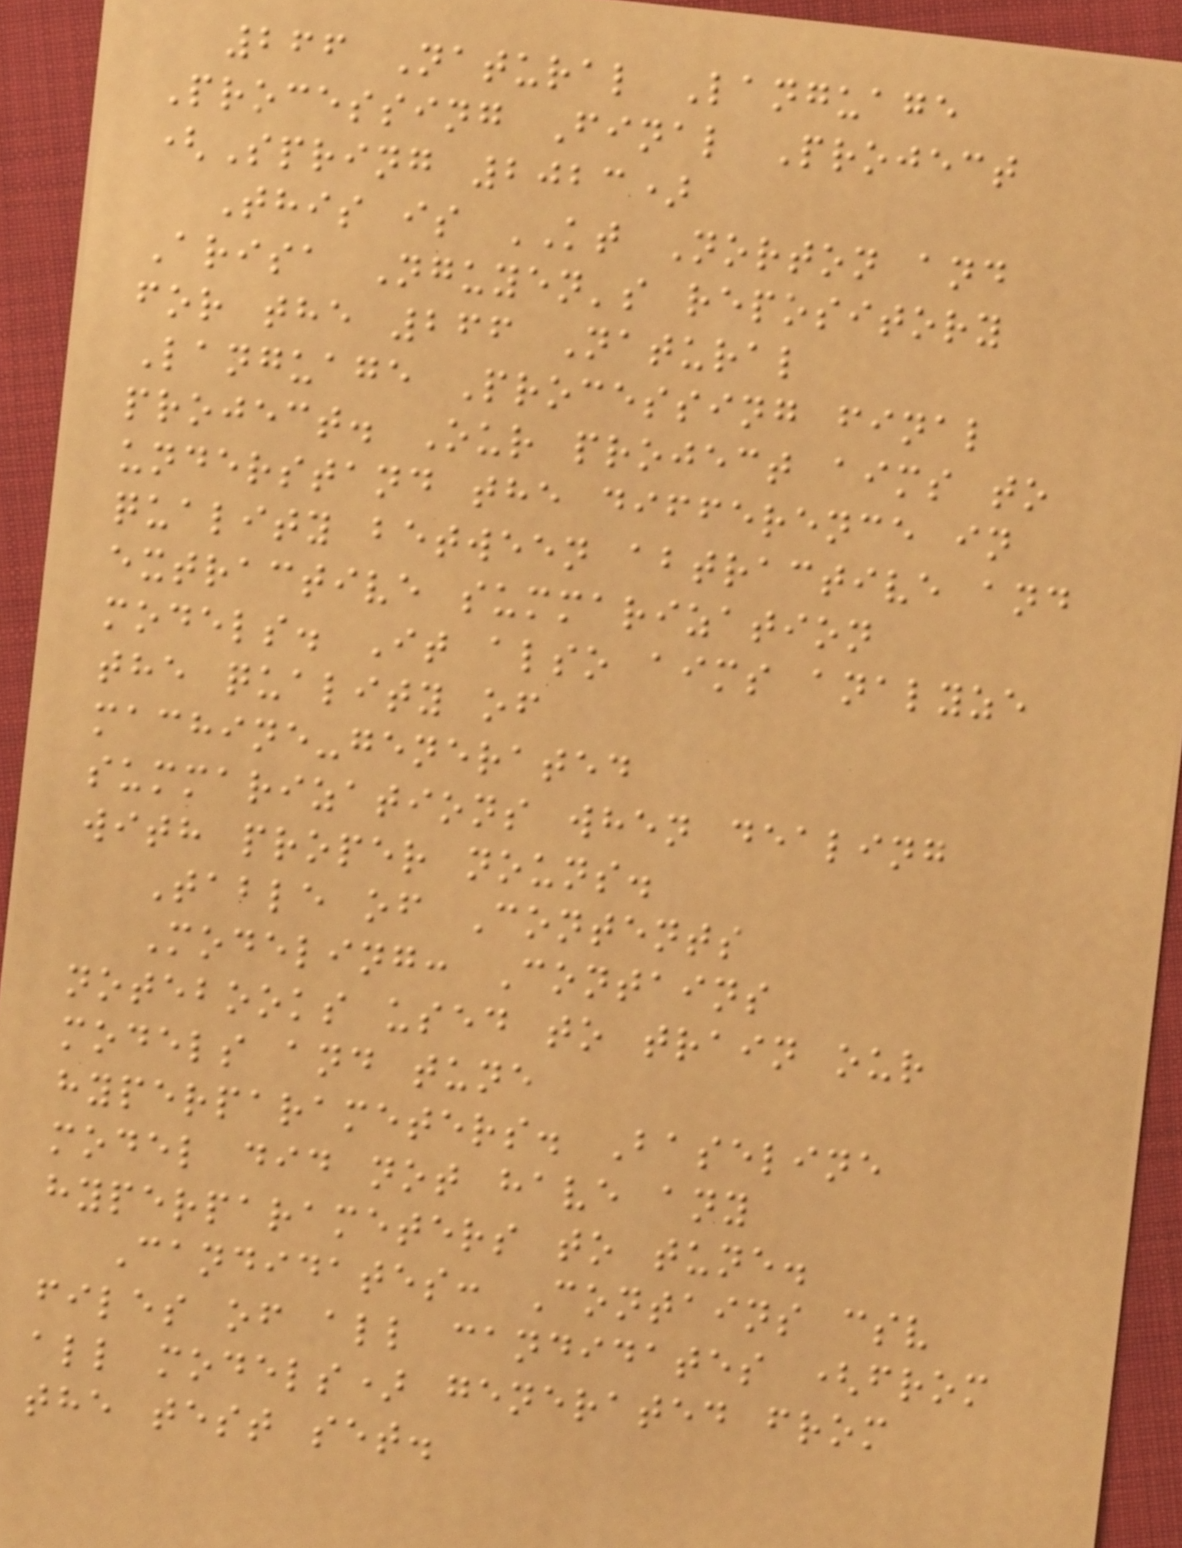266 Natural Language
Processing Final Project
(Spring 2023)
This is KT Norton and
Arisa Nguyen's repository
for the 266 Natural
Language Processing final
project. Our project aims to
understand the difference in
quality between abtractive and
extractive summarization
models. It also aims analyze
the quality of
machine-generated
summarizations when dealing
with proper nouns.
Table of Contents
Modeling: Contains
notebooks used to train our
models and tune
hyperparameters. Baseline
model did not have any
hyperparameters to tune.
Candidates: Contains csv
files of all candidates (from
all models) generated from
the test set.
